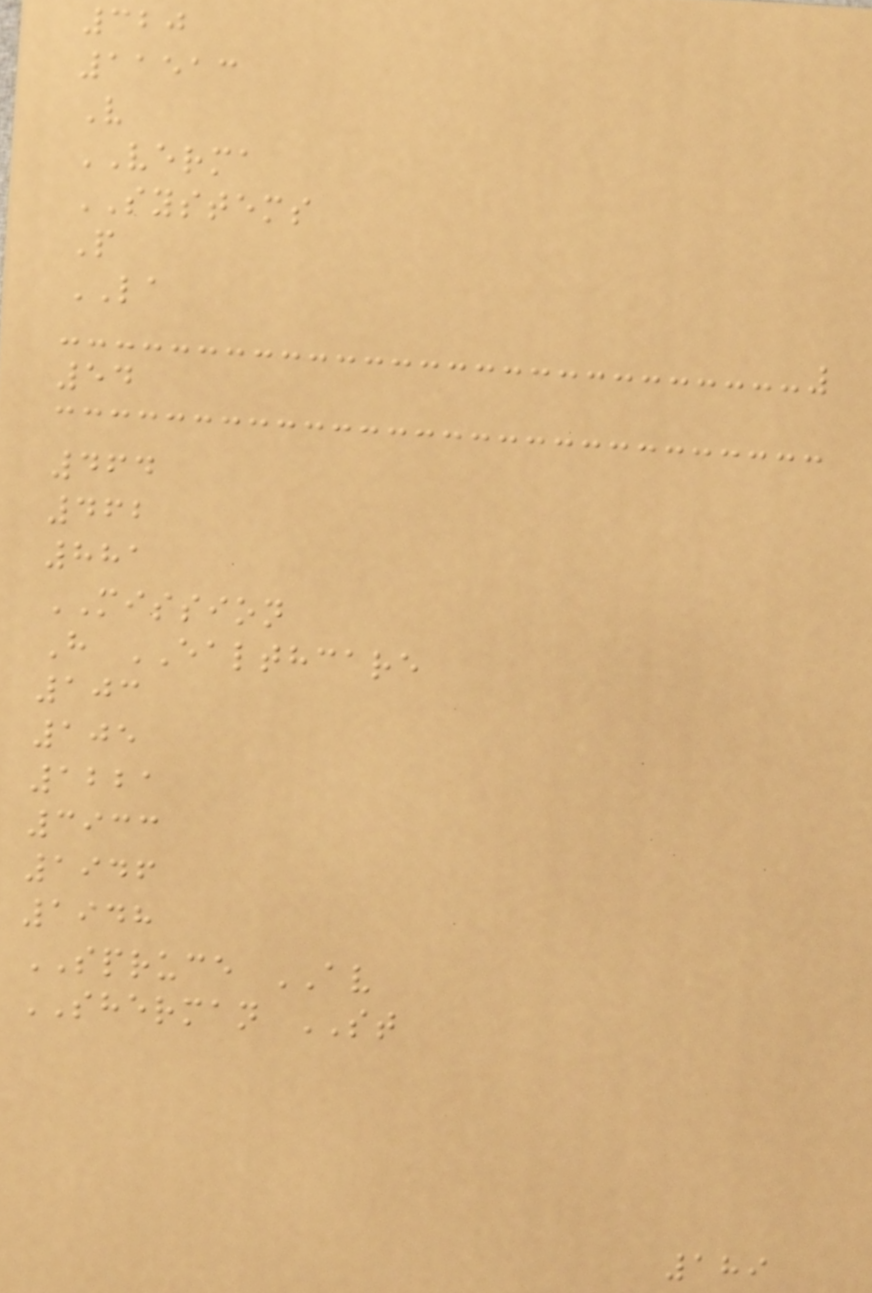320
11513
V
VERMA
SYSTEMS
P
LA
54
464
462
881
MISSION
H EALTHCARE
103
105
1221
3933
1946
1948
SPRUCE AV
SHERMAN ST
189
